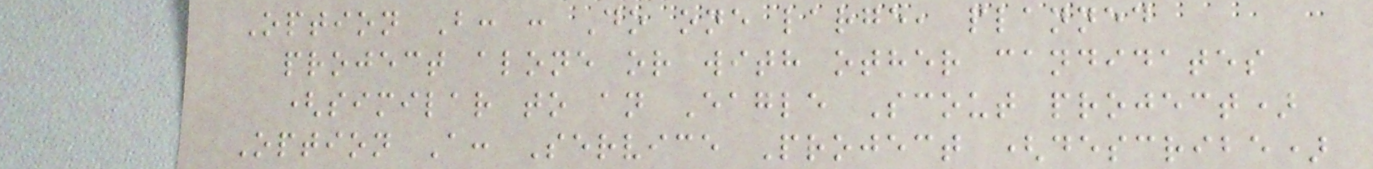Option B: : Do one large, planned
project alone or with other candidates
(similar to an Eagle Scout project)
Option A: Service Project (describe)
